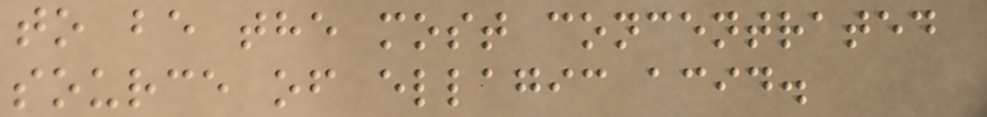to be the most concentrated
source of ellagic acid.
